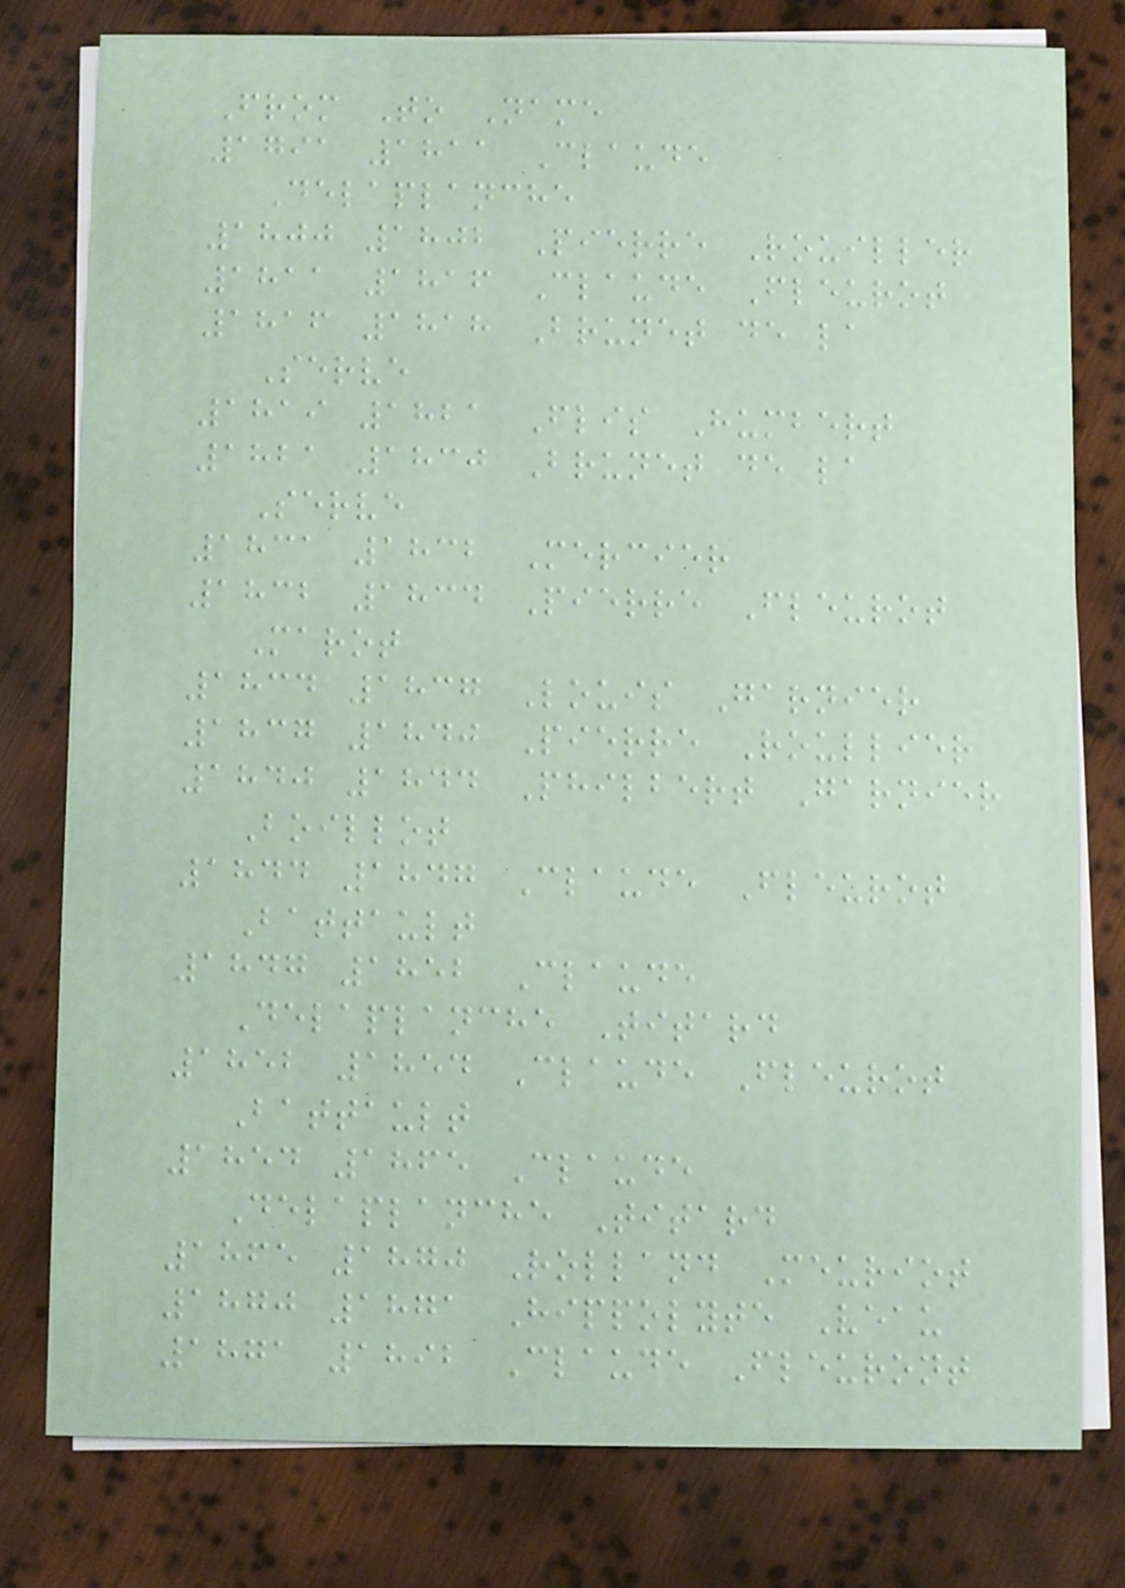From To Name
1791 1811 Claude
Delaplanche
1800 1802 Pierre Rouiller
1811 1816 Claude Fleurot
1816 1818 Brunet de la
Serve
1819 1821 Flis Humbert
1821 1830 Brunet de la
Serve
1831 1832 Mercier
1832 1834 Pierre Fleurot
Marot
1834 1837 Louis Garnier
1837 1840 Pierre Roullier
1840 1844 Philbert Garnier
Boillot
1844 1847 Claude Fleurot
Battault
1847 1852 Claude
Delaplanche Titard
1852 1854 Claude Fleurot
Battault
1854 1865 Claude
Delaplanche Titard
1865 1870 Rolland Meuriot
1870 1871 Hippolyte Veau
1871 1892 Claude Fleuront
